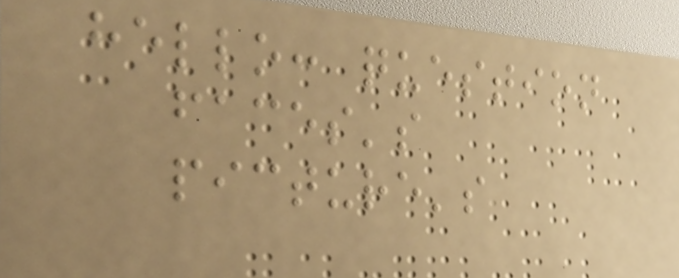hello: question
faces's
picture's
